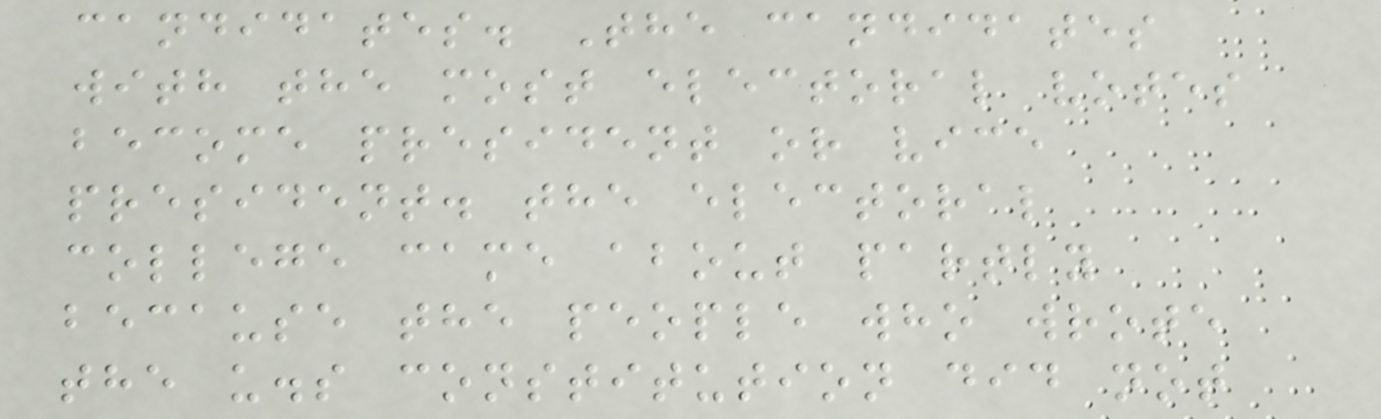candidates. The candidates
with the most electoral votes
become president or vice
president. the electoral
college came about partly
because the people who wrote
the u.s constitution did not
